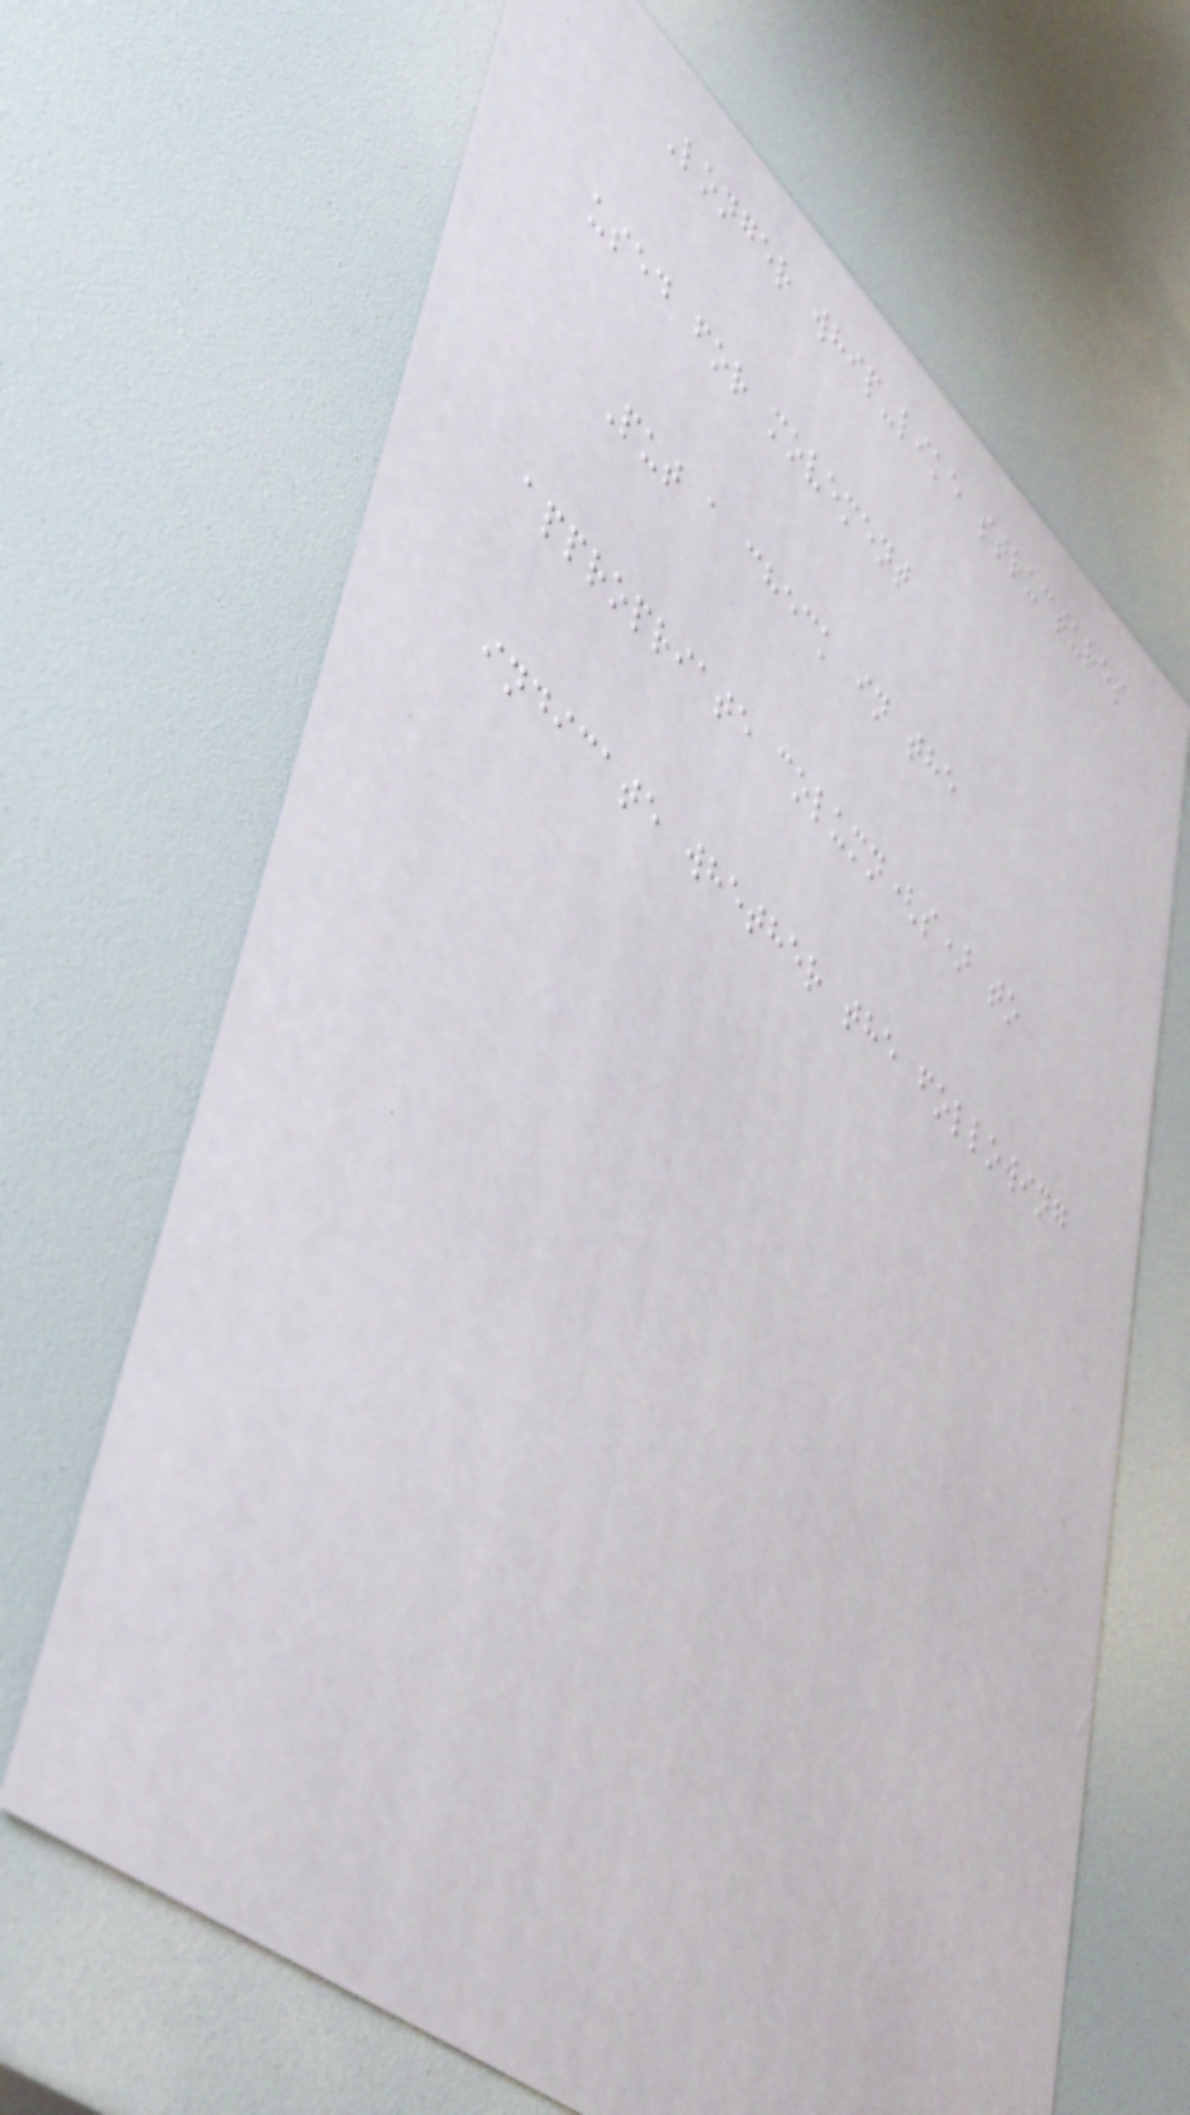Longer whip-like structures
used for movement
Put a check in the
appropriate column(s) to
indicate whether the following
